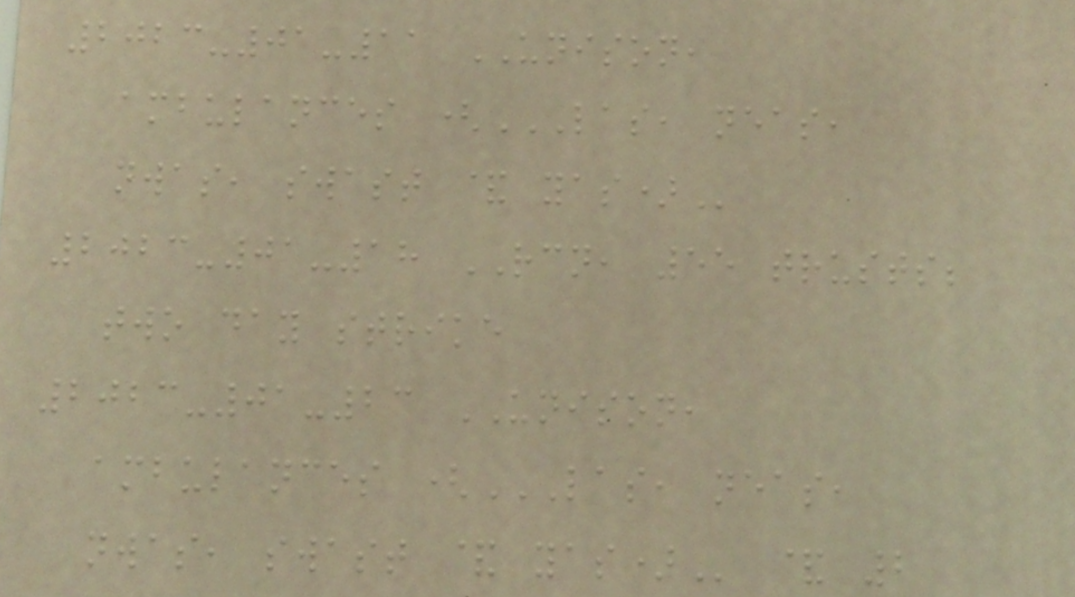2023-01-11 UNISON,
ambulances (LAS, NEAS,
NWAS, SWAST & YAS)
2023-01-18 RCN, 55 trusts;
two day strike
2023-01-23 UNISON,
ambulances (LAS, NEAS,
NWAS, SWAST & YAS) & 2
